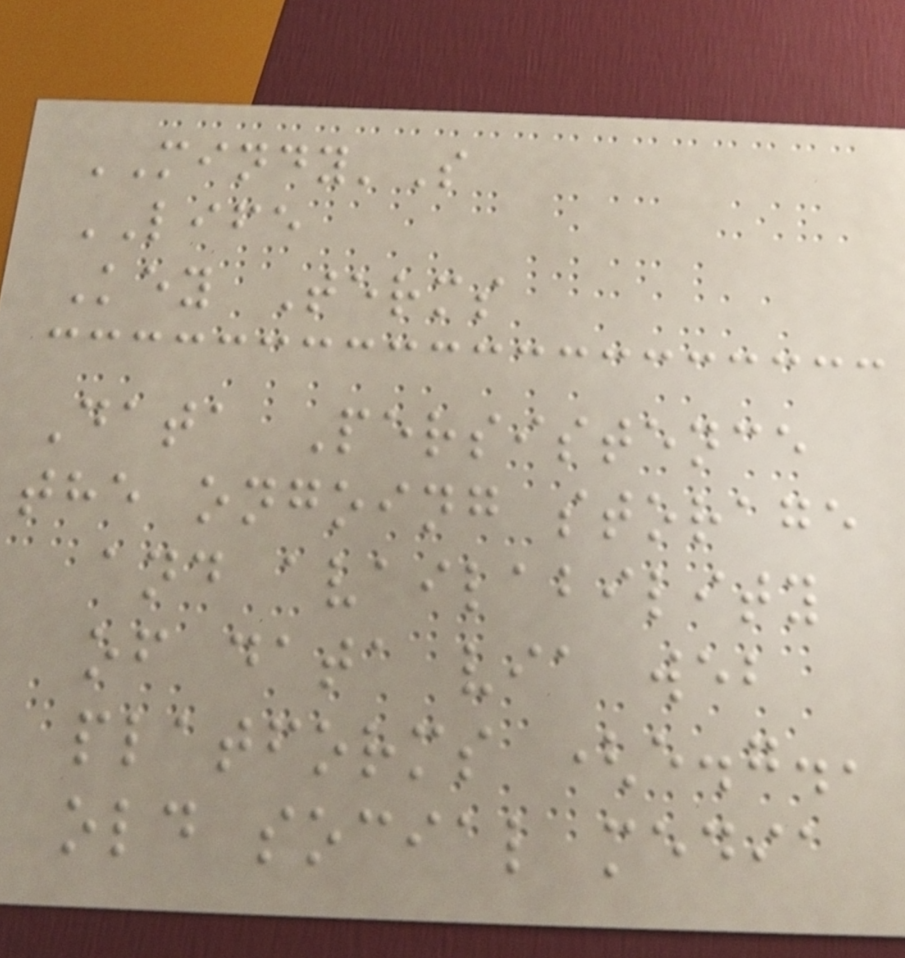MINDY'S
LIFE
Key Terms
Data Persistence
the ongoing storage
and availability
of data via web
platforms (e.g.,
old social media
